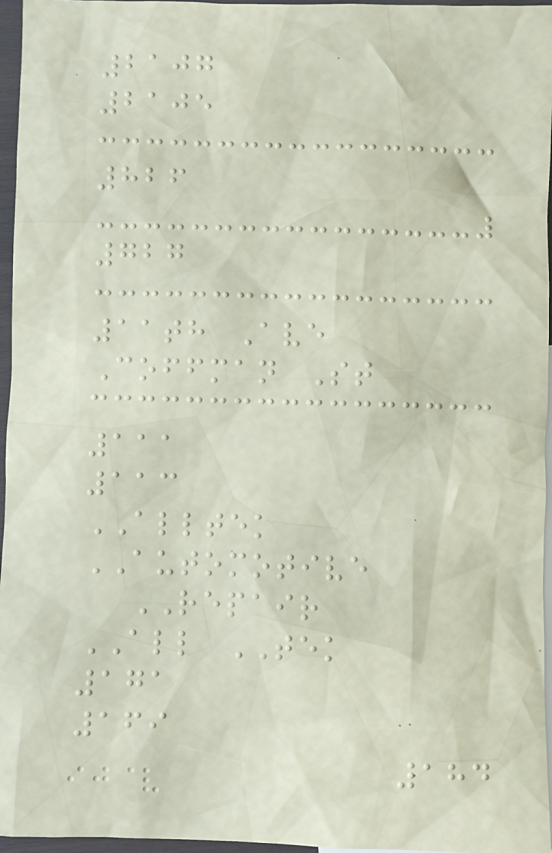2107
2105
826
727
11th Ave
Coffman St
111
113
ALLTEK
AUTOMOTIVE
REPAIR
ALL TEK
171
169
184
